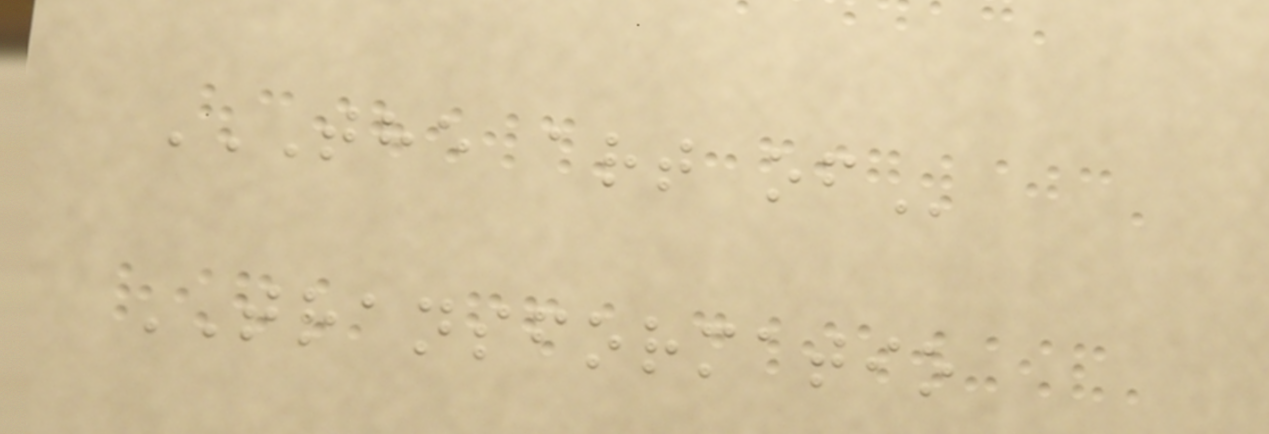THE ART OF
TRANSFORMATIO
